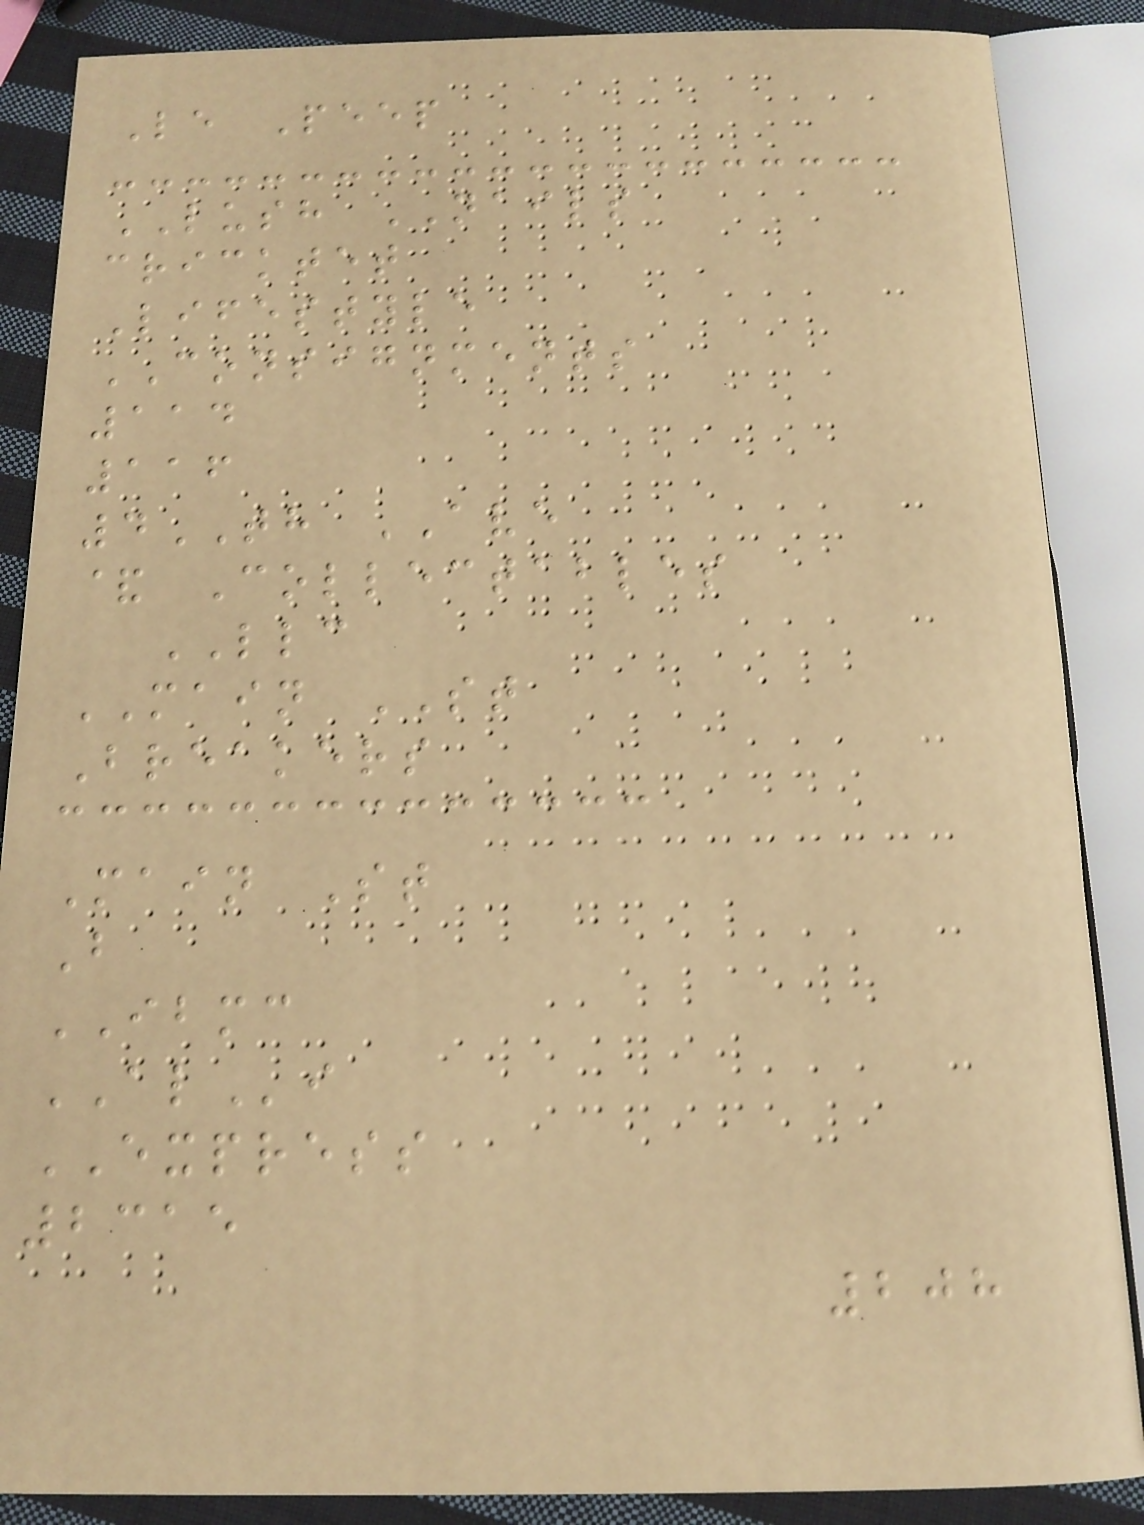Le Peep
LUSH NAILS
cricktet
Lifestyle
CONSIGNMENTS
114
116
4TH AVE
& Collectables
LLC
MAIN ST
Breakers
Main St
B
IBMC
ALi
EXPRESS
2315
208
